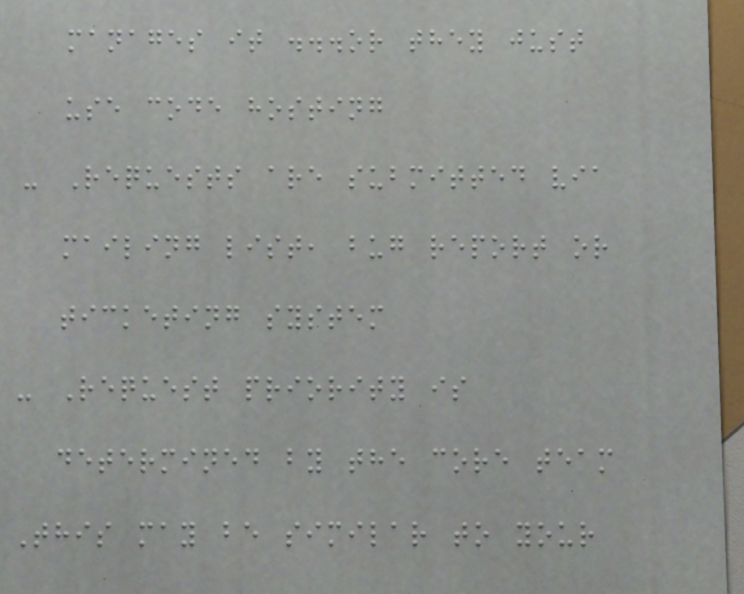manages it ...or they just
use code hosting
- Requests are submitted via
mailing list, bug report or
ticketing system
- Request priority is
determined by the core team
This may be similar to your
